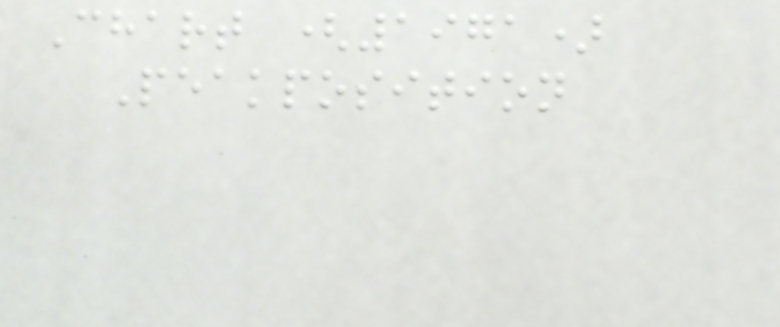Chart (1971)
Peakposition
